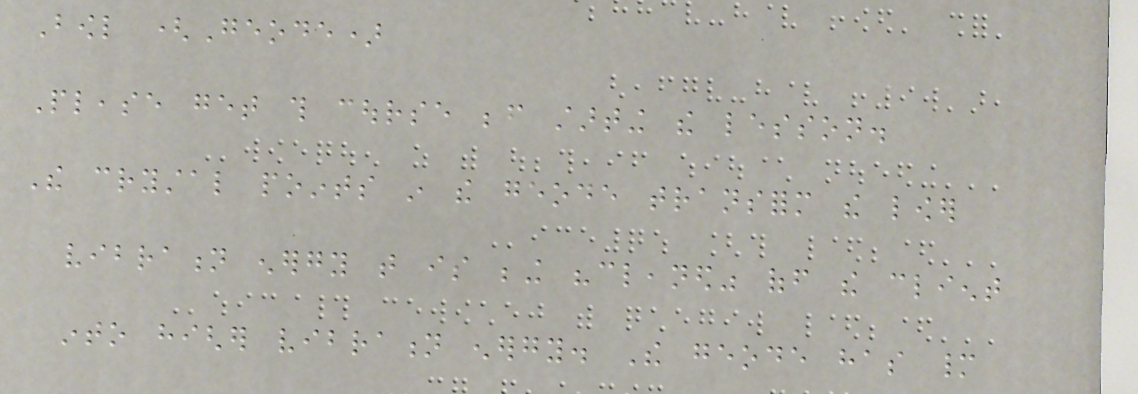Bowl (Geode)
Please get this course before starting the lesson.
The crystal points in the geode transform the lower
vibration energy that is being "cleaned" off the client
into higher vibration energy. The geode has many
